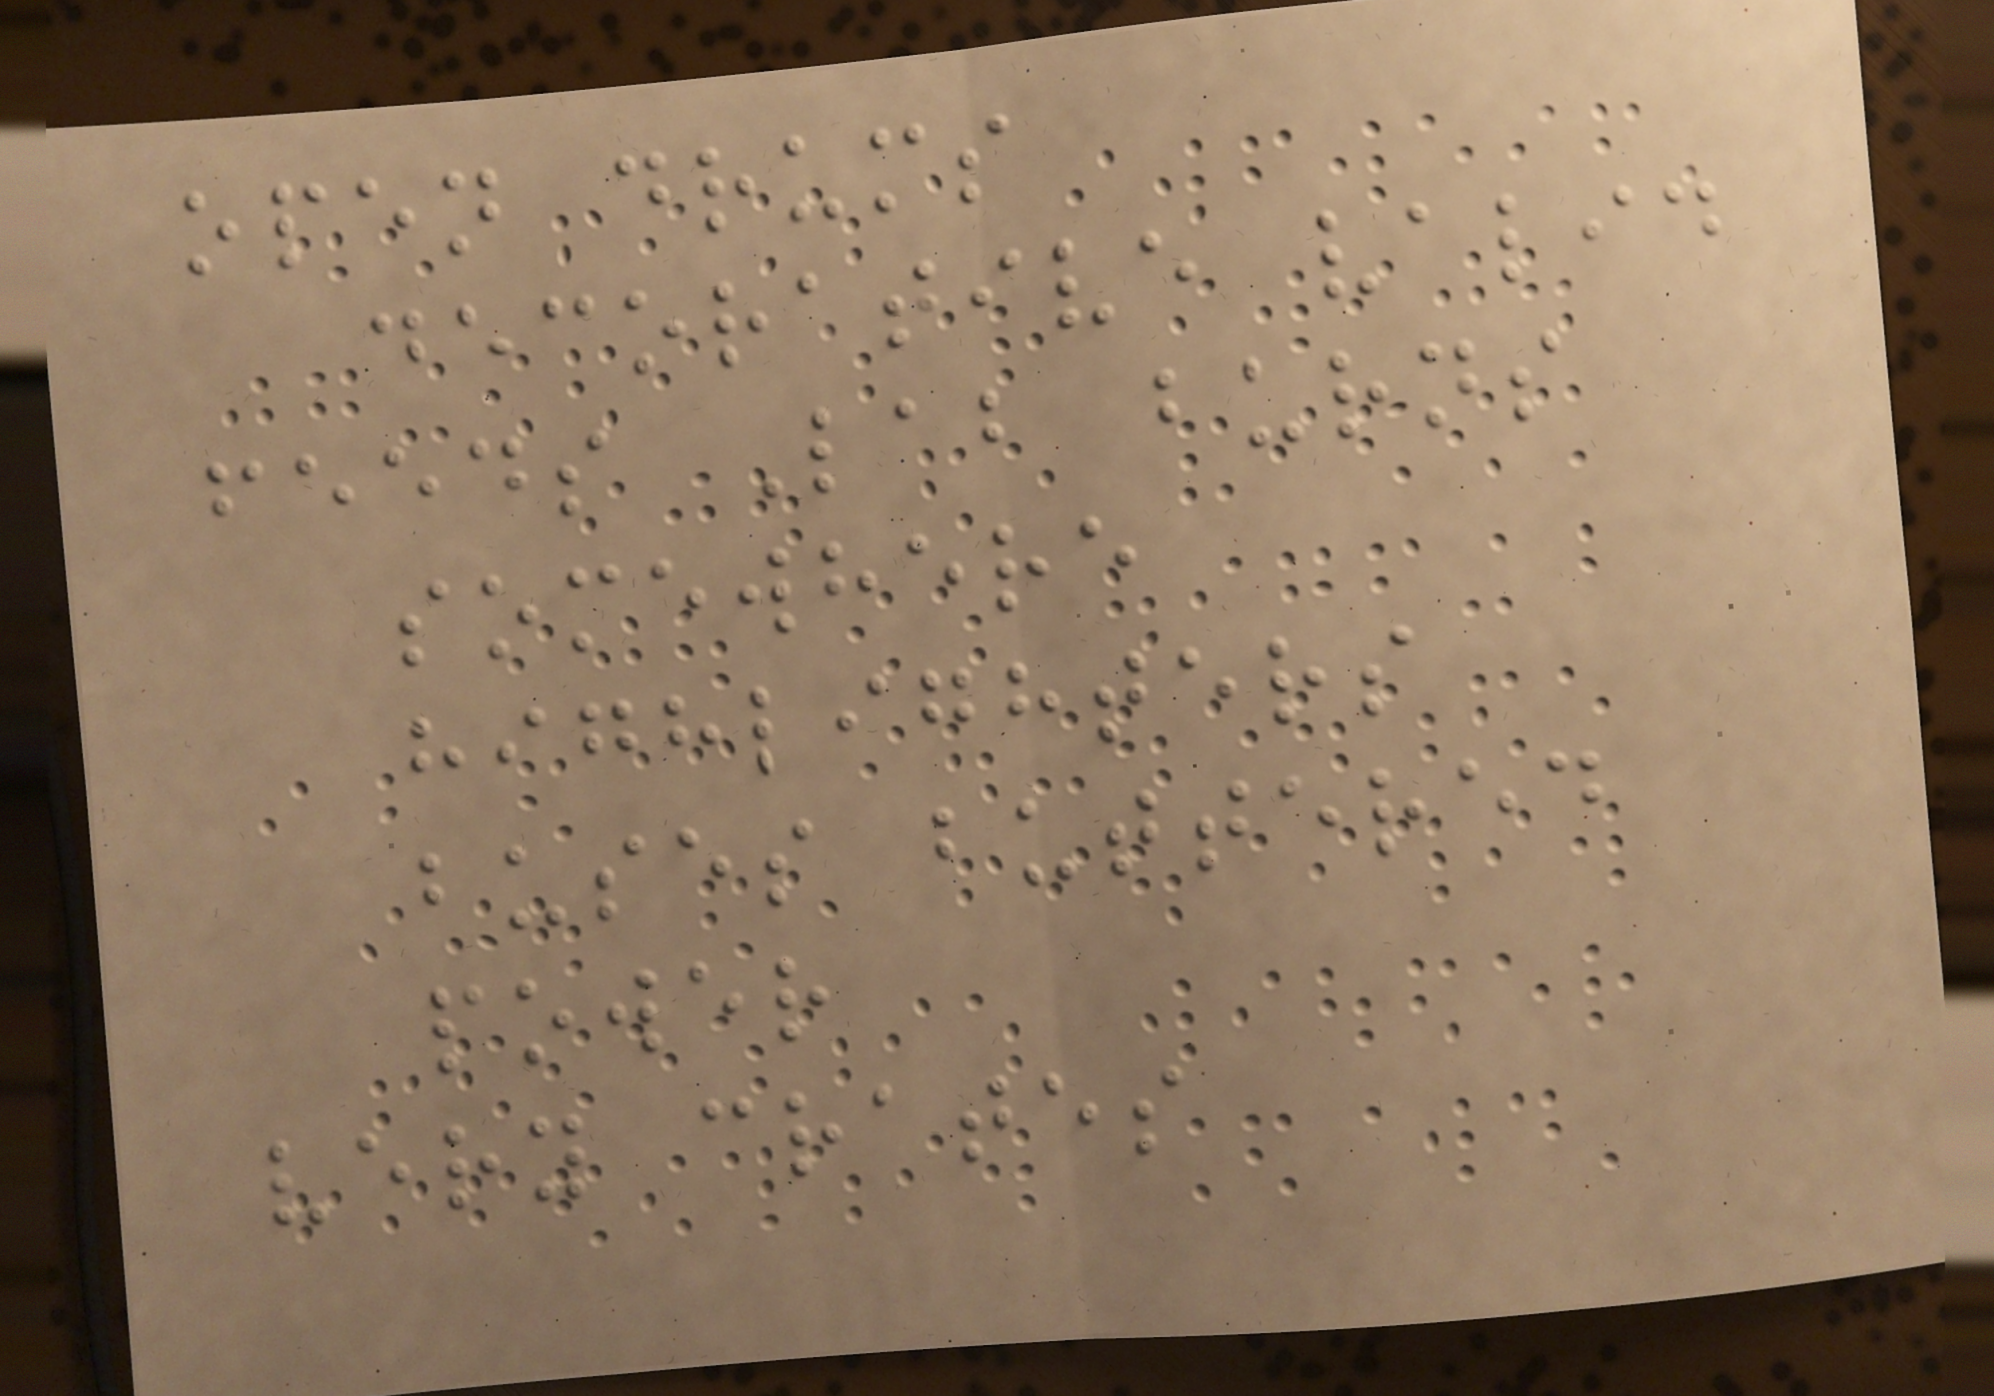open drums
decorative valid
feeds Lab burns
somewhere
highlighters
buses buttered
power
very crates
